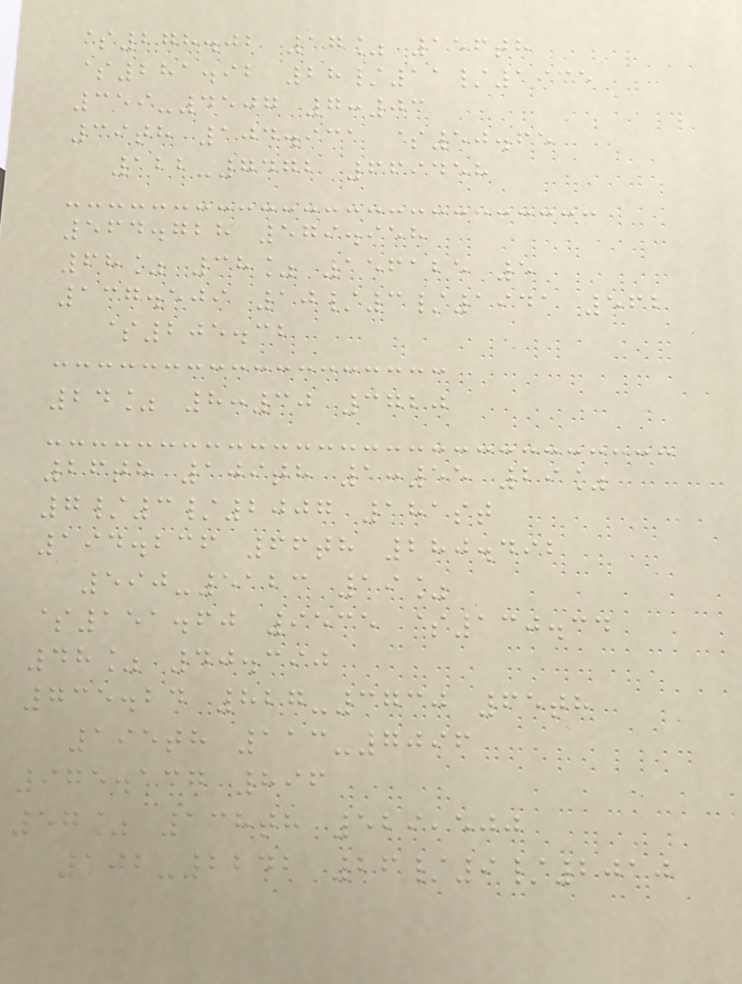$278.02 17% 156th
$281.92 28/11/1935
359-4507 7:03
39th 104.931 $50.65
122-7472 669458
564.728 579.958
68% 38% 156125 5
137.509 10/3/1941 562
$205.32
24% 8:30 3720
26th 109th 1:55 29%
7/3/2007 181st
194.236 66th 280.492
590-5123 19%
$151.60 9535 $130.34
48% 40.390
735.24 827-3730 65th
195th 113-7096
975.137 896
57% 138th 529,500
102-2242 26/9/2010
